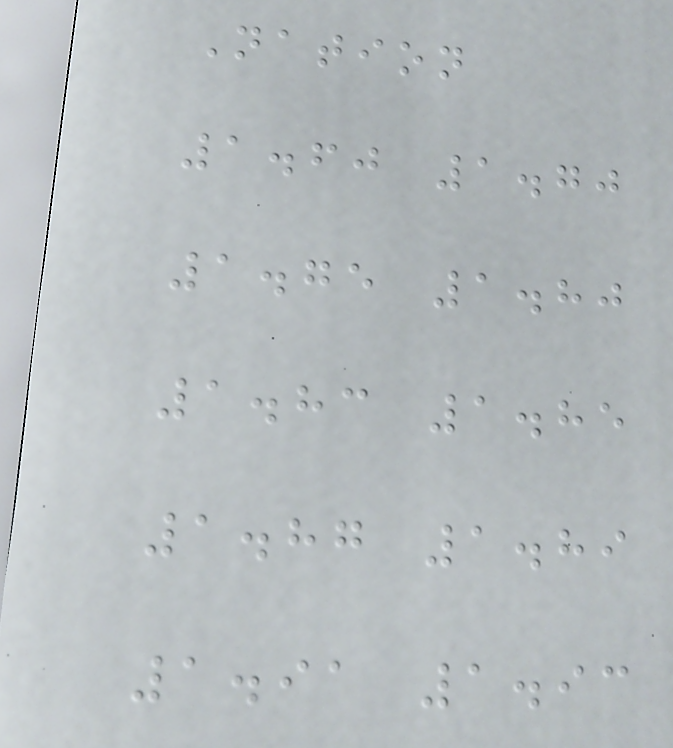Nation
1.60 1.70
1.75 1.80
1.83 1.85
1.87 1.89
1.91 1.93
